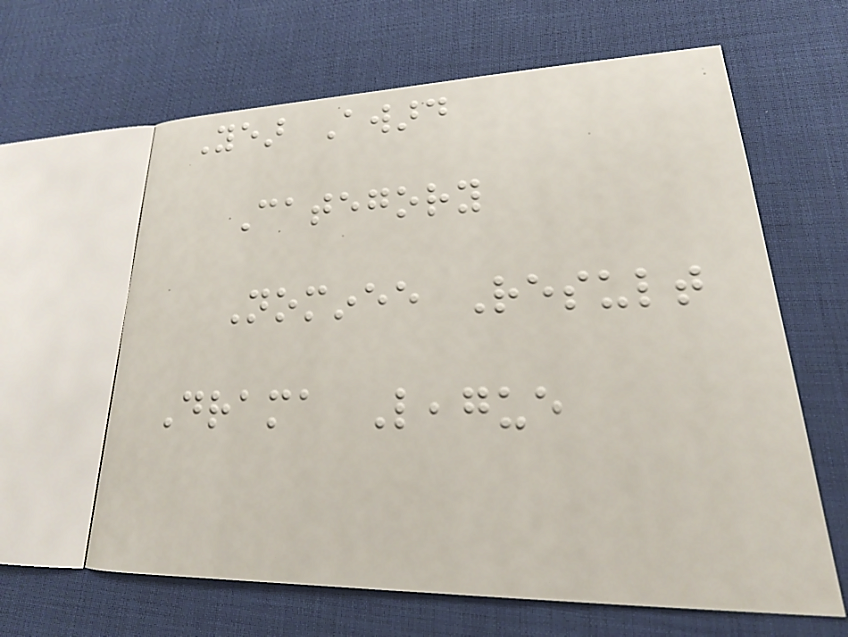Year Award
Category
Nominee Result
Drama League
